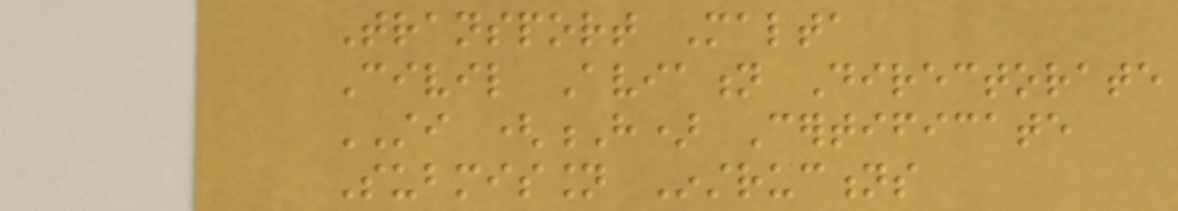Transport Malta
Civil Aviation Directorate
STI (H) Certificate
Submission Instructions
